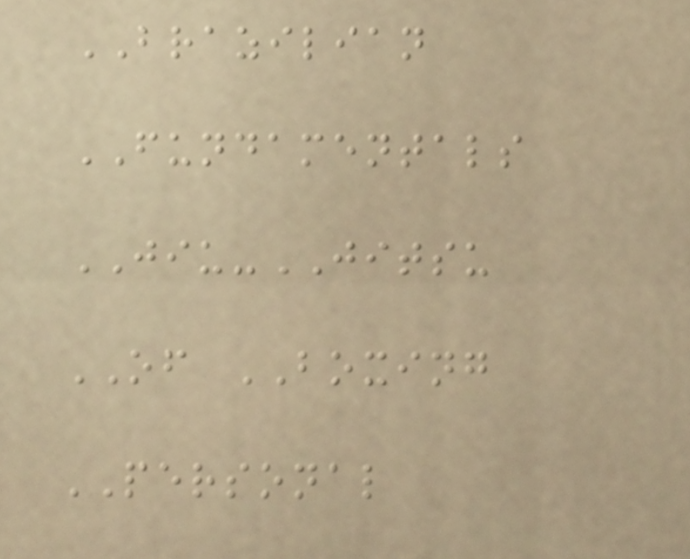BRAZILIAN
FUNDAMENTALS
JIU-JITSU
OF BOXING
PERSONAL
